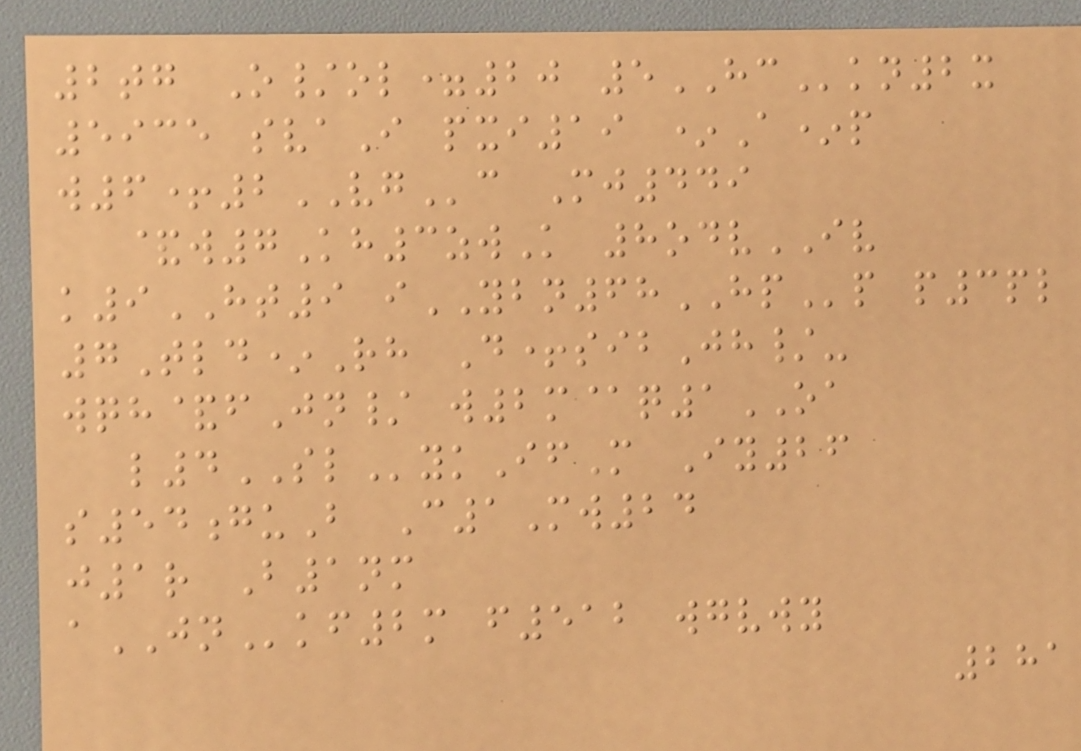2tg O/ol=20 5HCkn2x
5935 svaI pxi19 *A*p
w6+2VGc Mj449
&w7Kh3zwK 8odvIV
k9HT9 iYBN68HPp p3pl
7Tld*Rh D+sibJh/-
wqh&fJn/ w2m@q1OA
l4SLykIfM Iy26
s54guB C1Mw24
j1r B1nm
aJNkf2m f512 wgvwy
281
